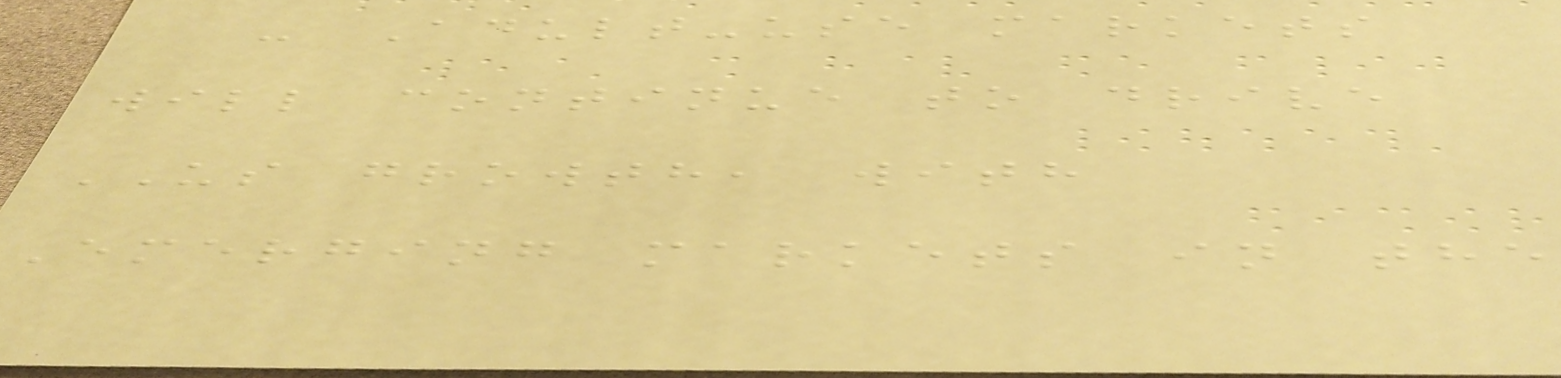- Adult-use markets
will continue to drive
US growth, with
Emerging markets in the
